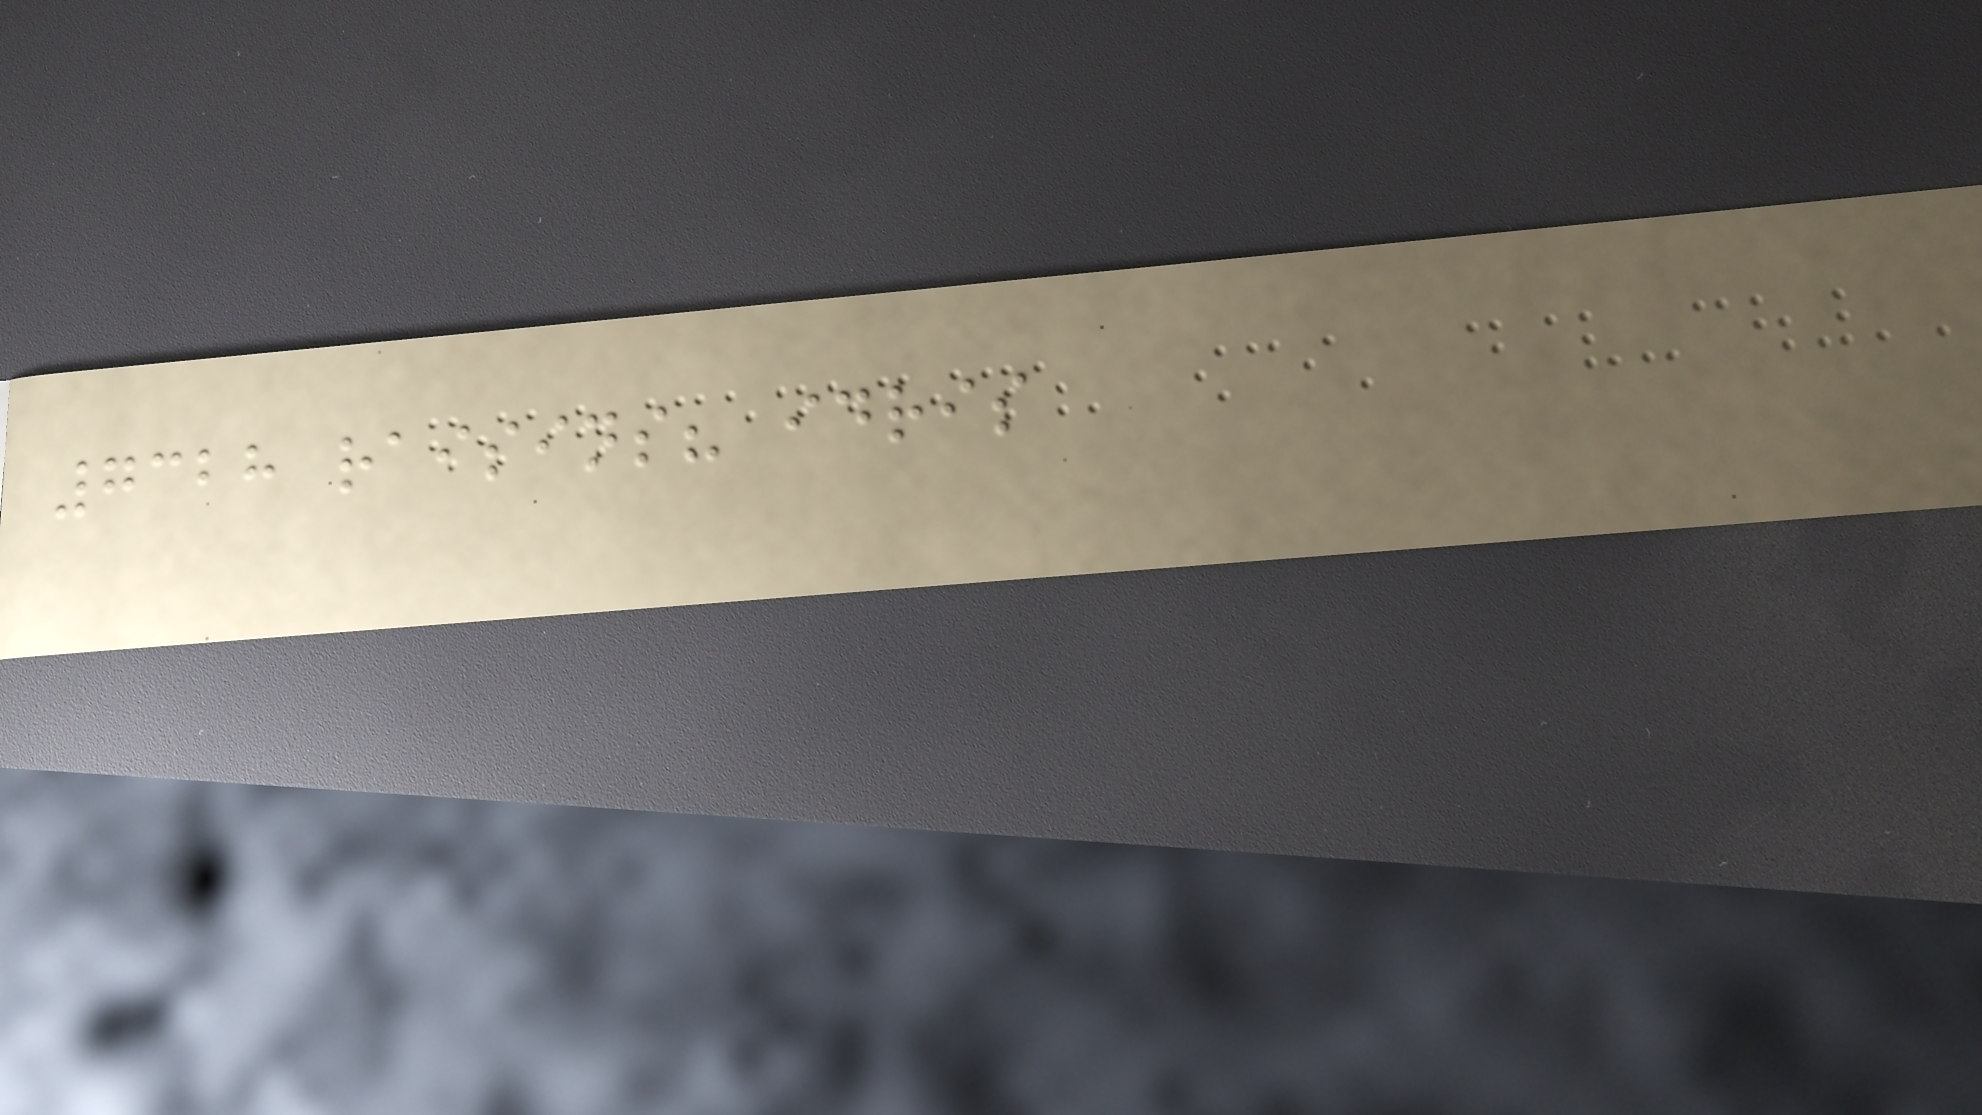7328 raisins? idris
